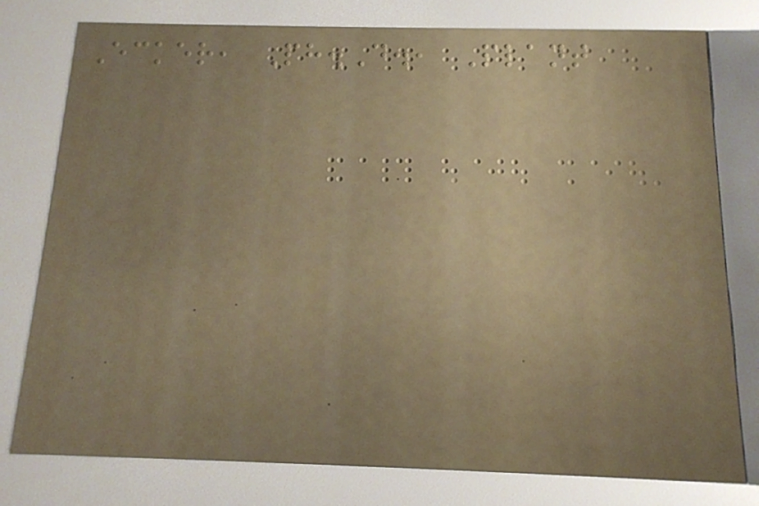Ecker, Ph.D., Plant
